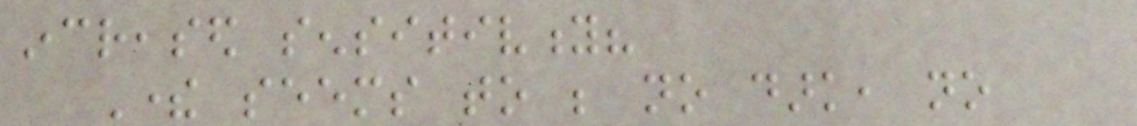increased sensitivity?
There seems to be no dark, no
